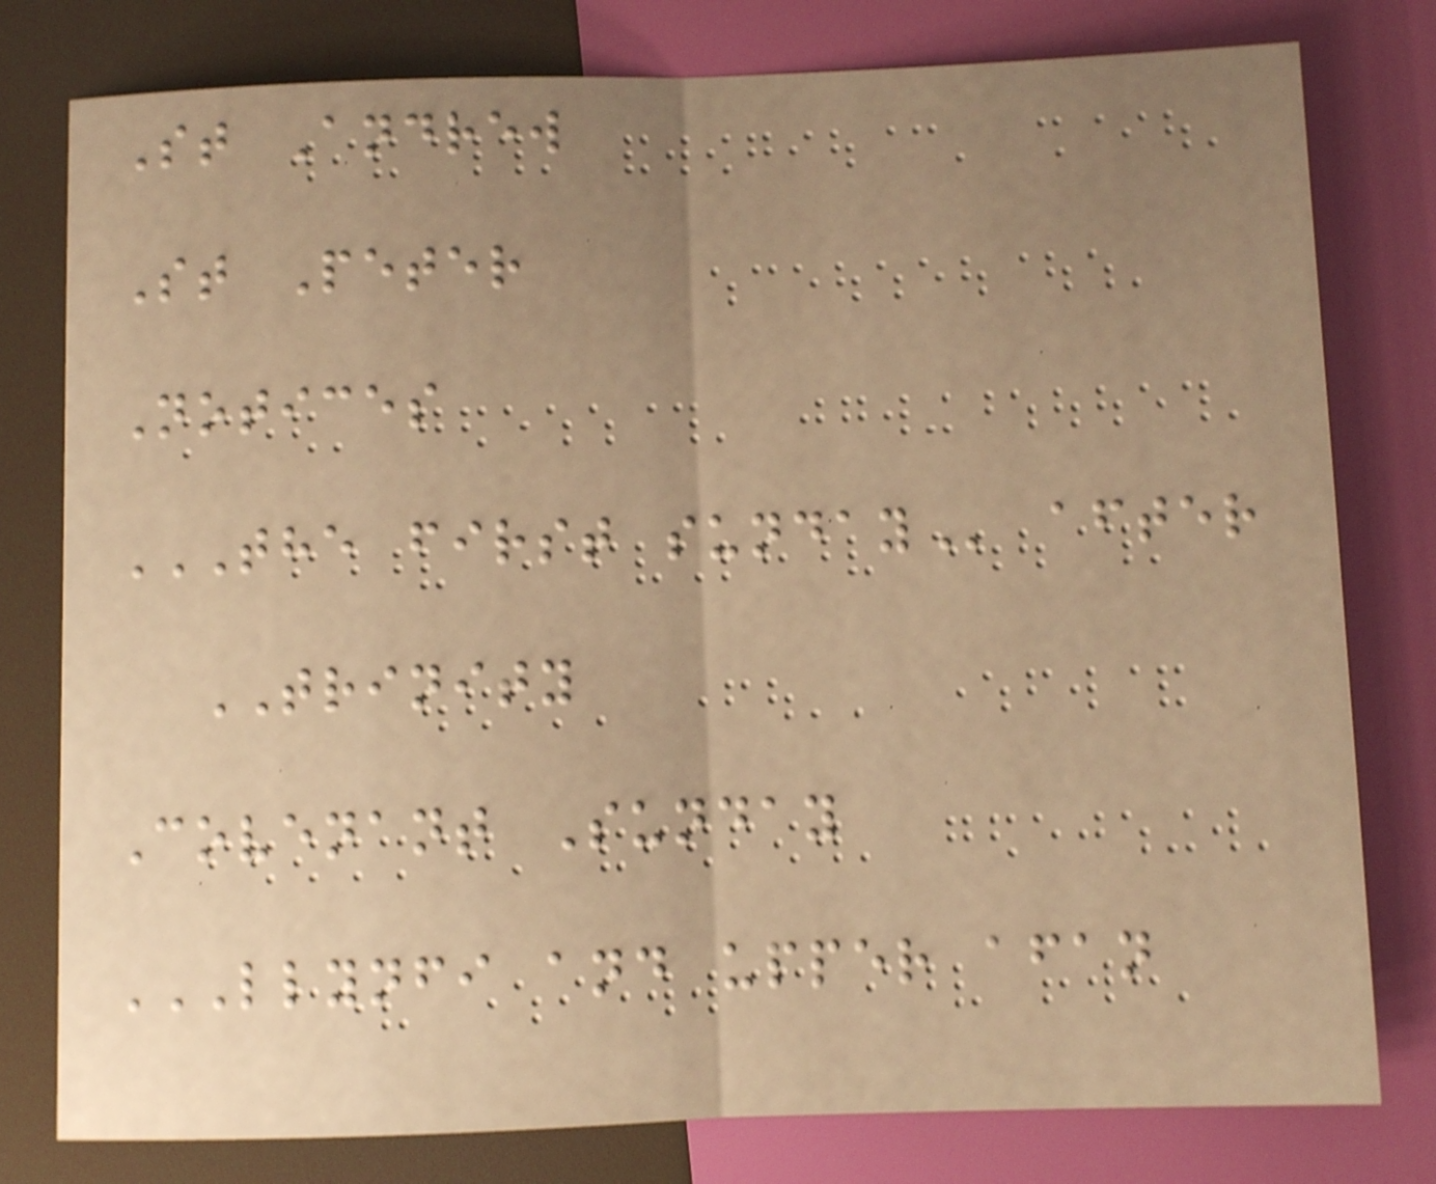St Andrew
St Peter
Notices
THE FIRST SUNDAY after
TRINITY
Covenant Sunday
LLYNFI AND UPPER AFAN
